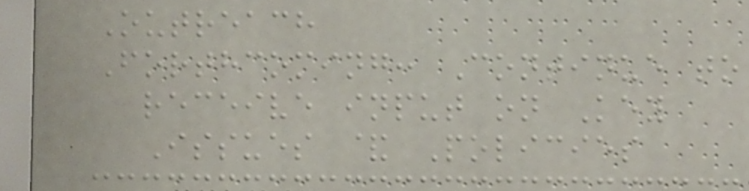Outreach
Forthcoming: Continue to
receive input on Key
Issues & Policies
